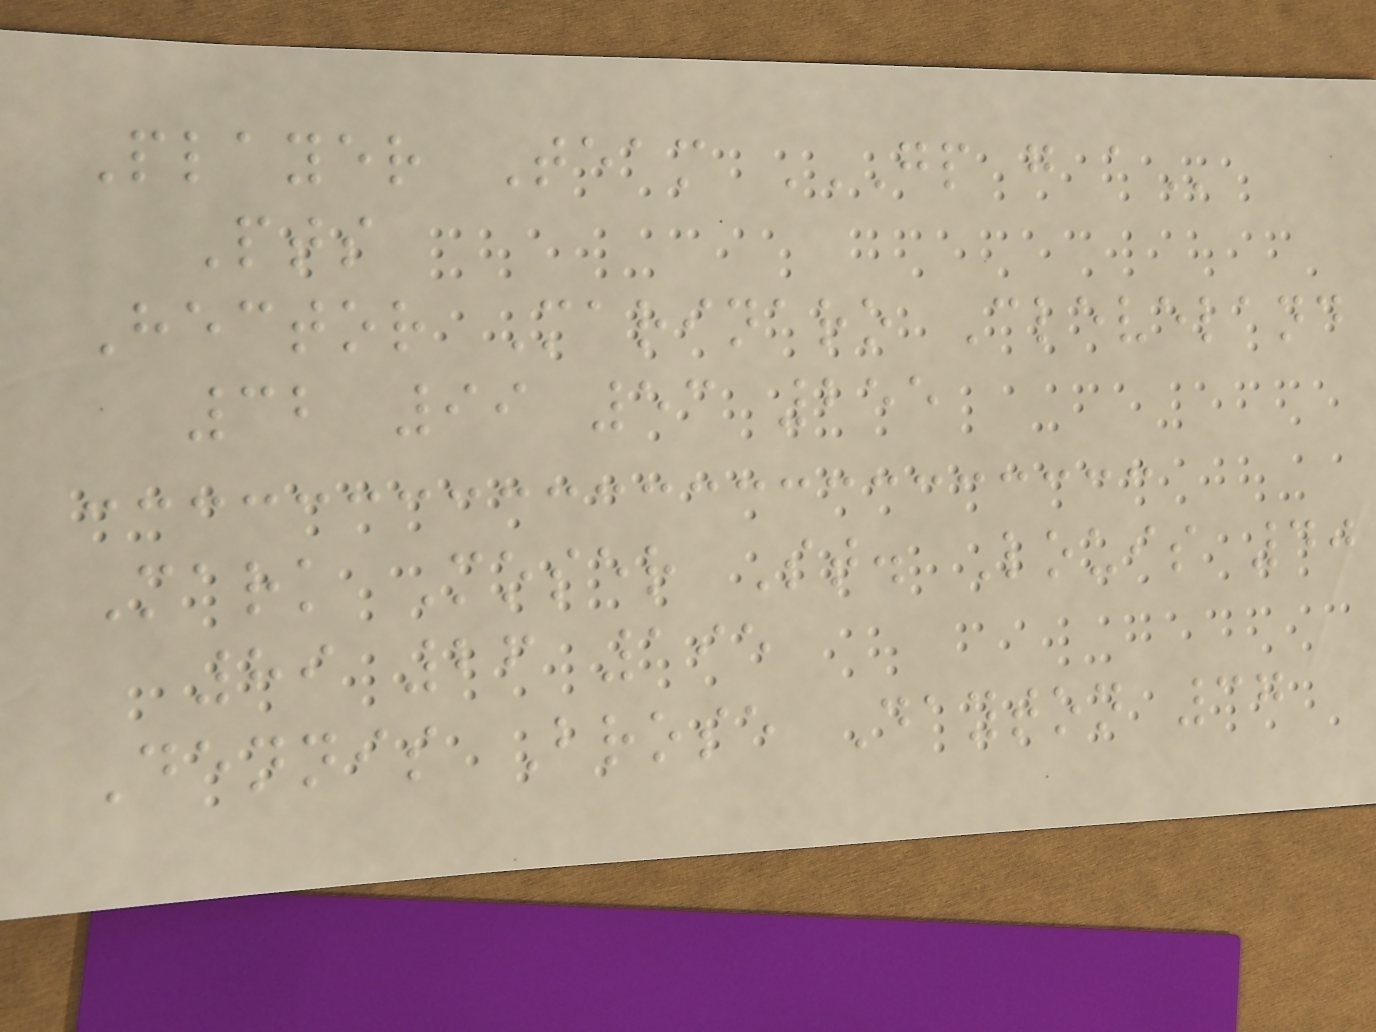Player Team GP G A
Pts
Hector Marinaro Cleveland
32 99 53 255
Mark Moser St. Louis 40
89 26 195
Dennis Brose Dayton 37
